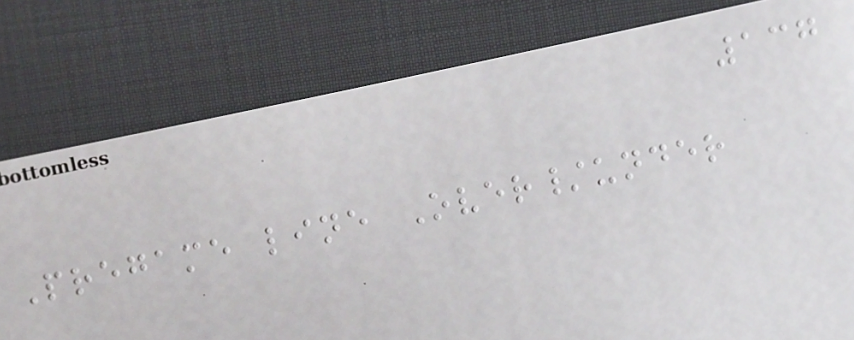137
Pregame line Over/under
